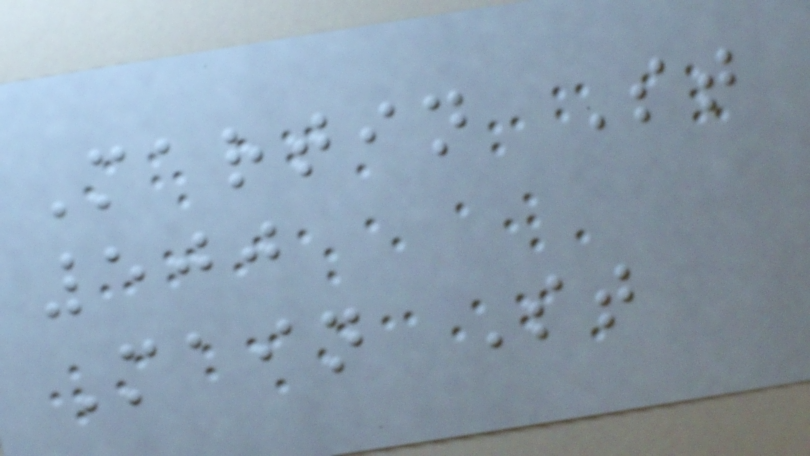Martin St
500
Main St
